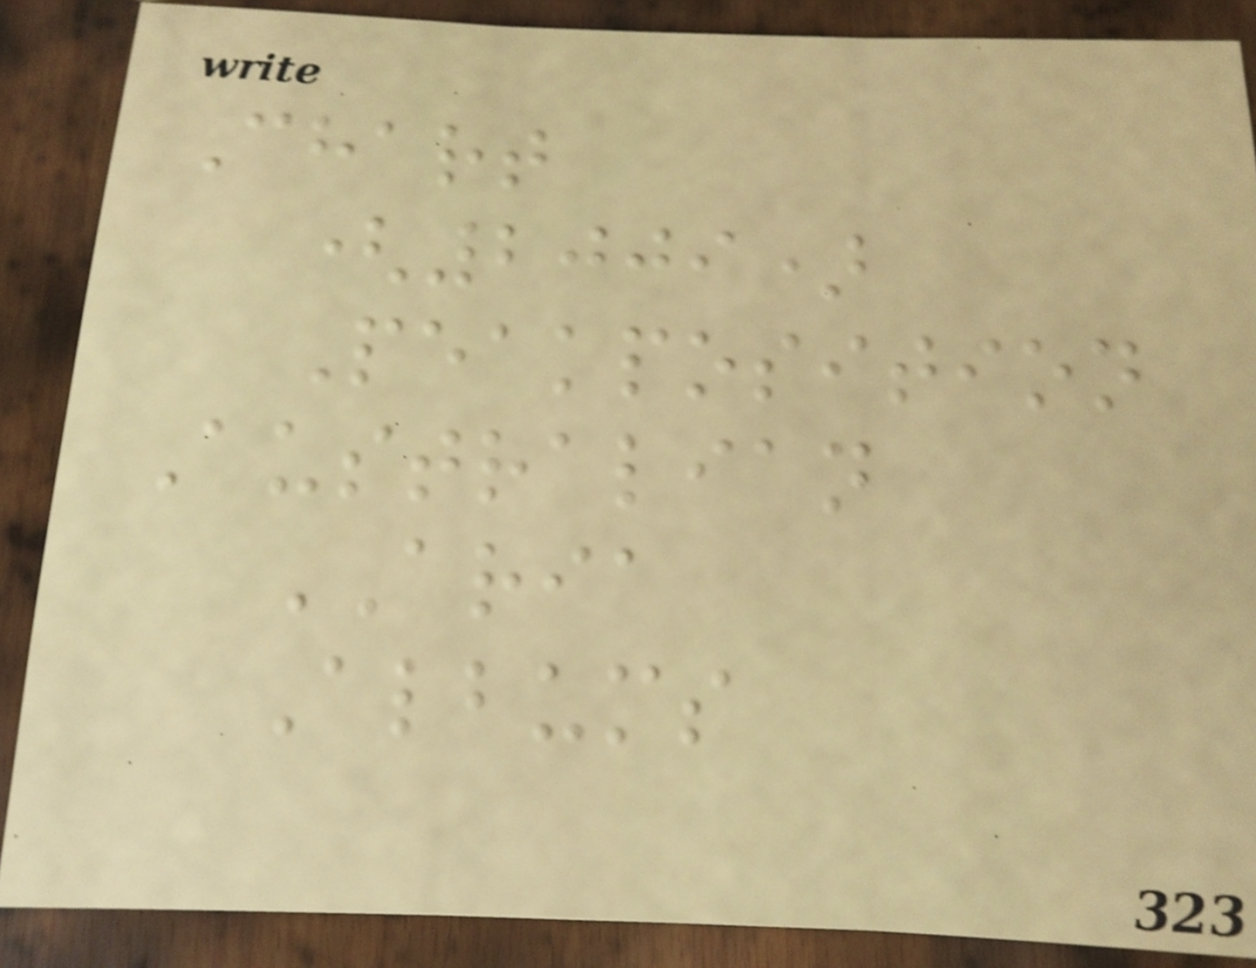Chart
(2009)
Peakposition
Australian
ARIA
Albums
